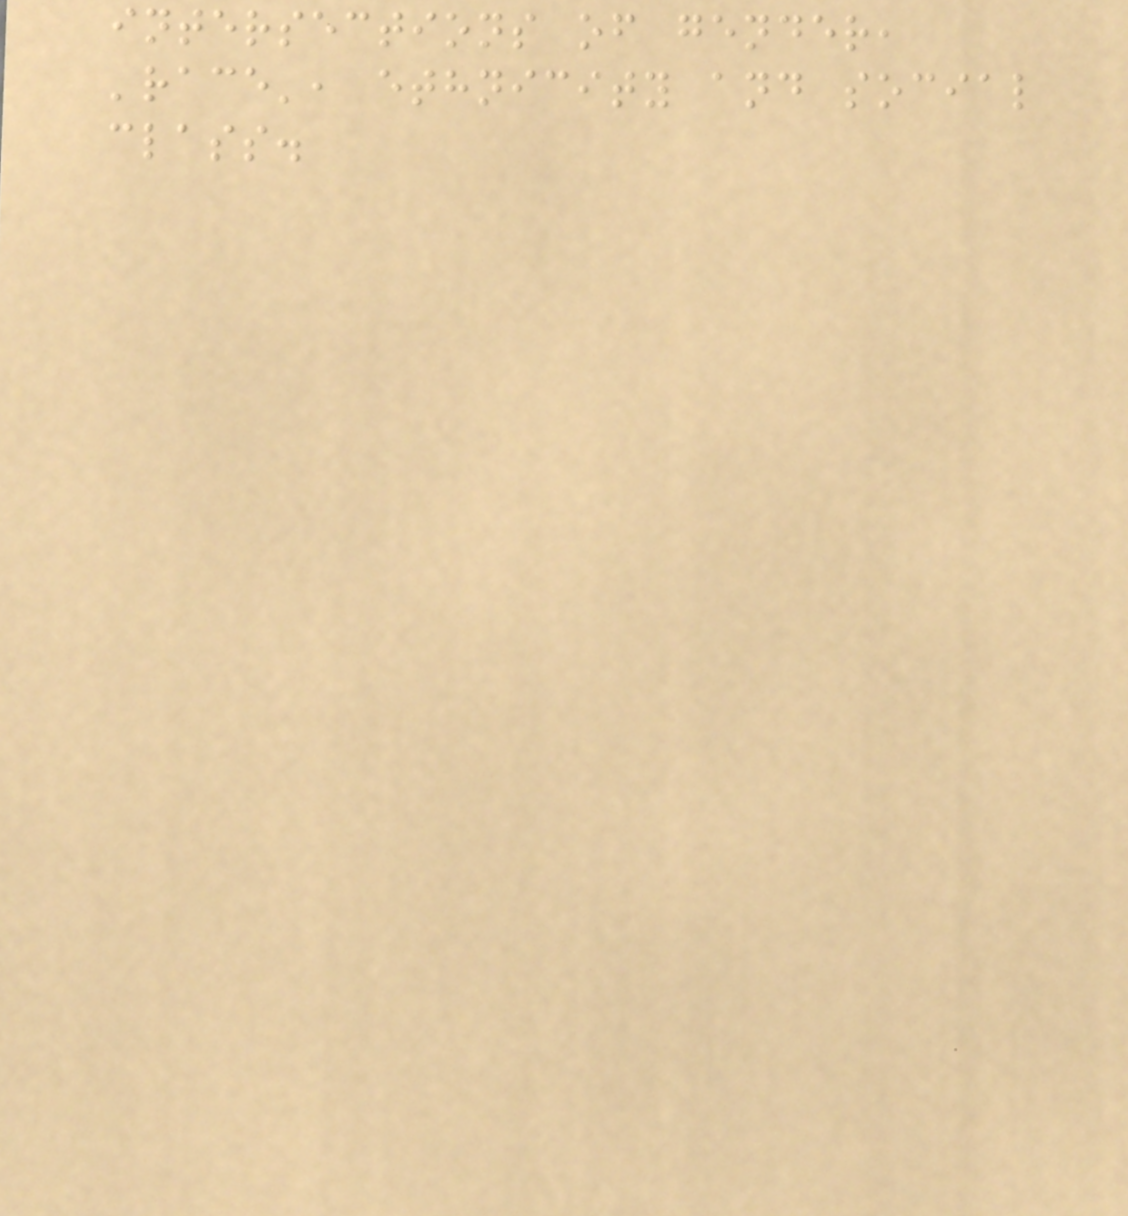intersections of gender,
'race', ethnicity and social
class.
